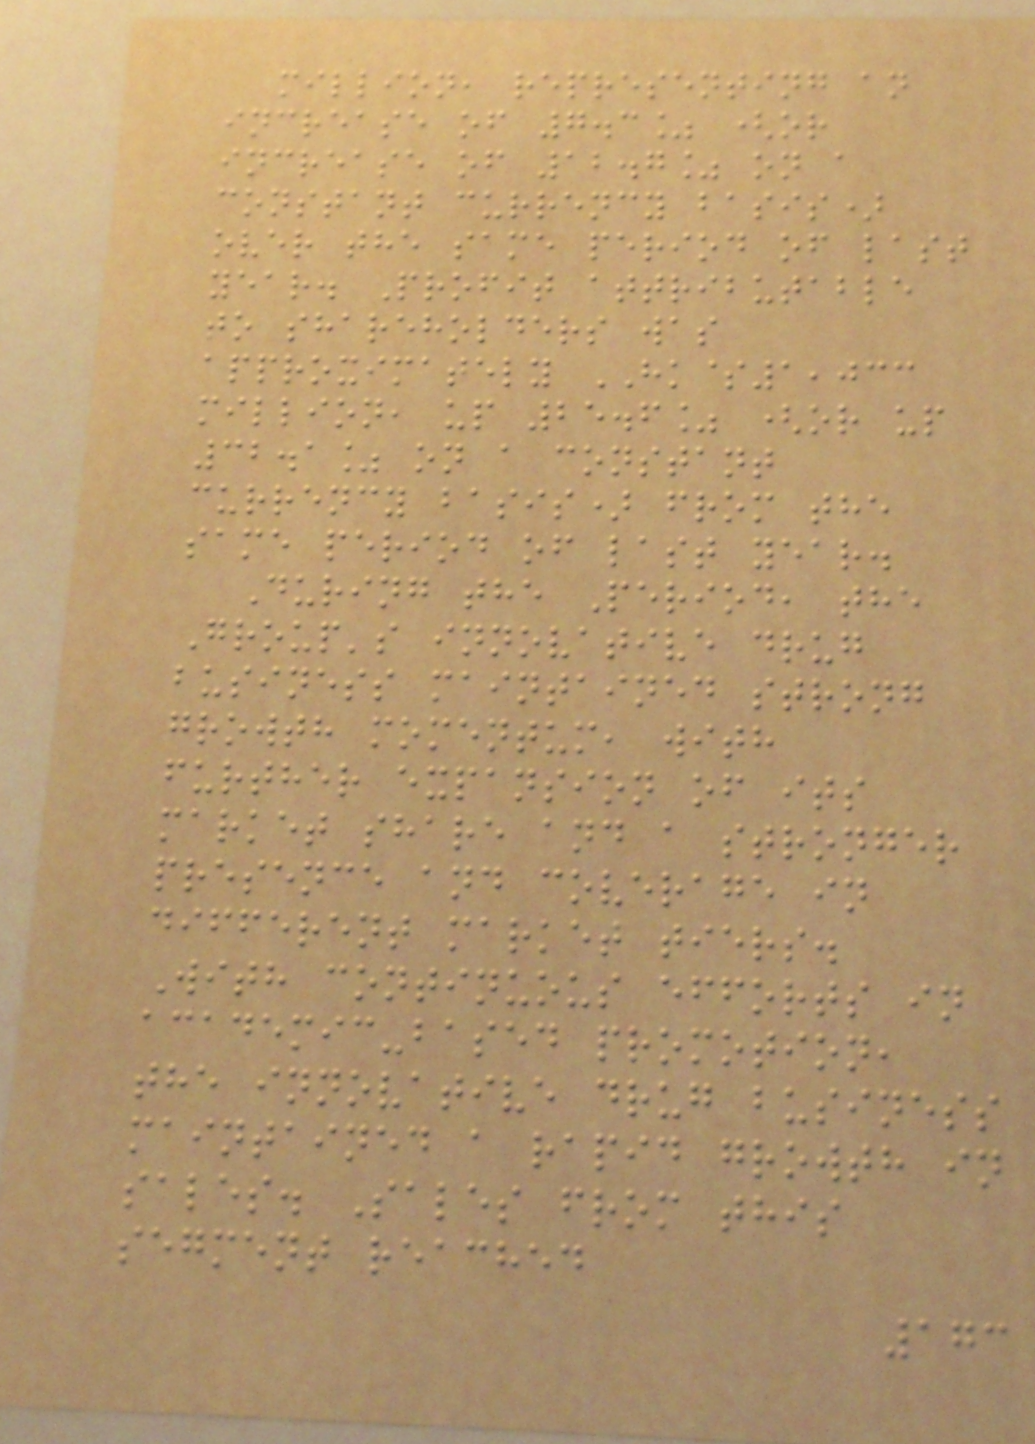million, representing an
increase of 7.3% (or
increase of 12.7% on a
constant currency basis)
over the same period of last
year. Profit attributable
to shareholders was
approximately HK$1,033
million, up 25.6% (or up
32.1% on a constant
currency basis) from the
same period of last year.
During the Period, the
Group's innovative drug
business maintained strong
growth momentum, with
further expansion of its
market share and a stronger
presence and coverage in
different market tiers.
With continuous efforts in
academic-based promotion,
the innovative drug business
maintained a rapid growth in
sales. Sales from this
segment reached
173
